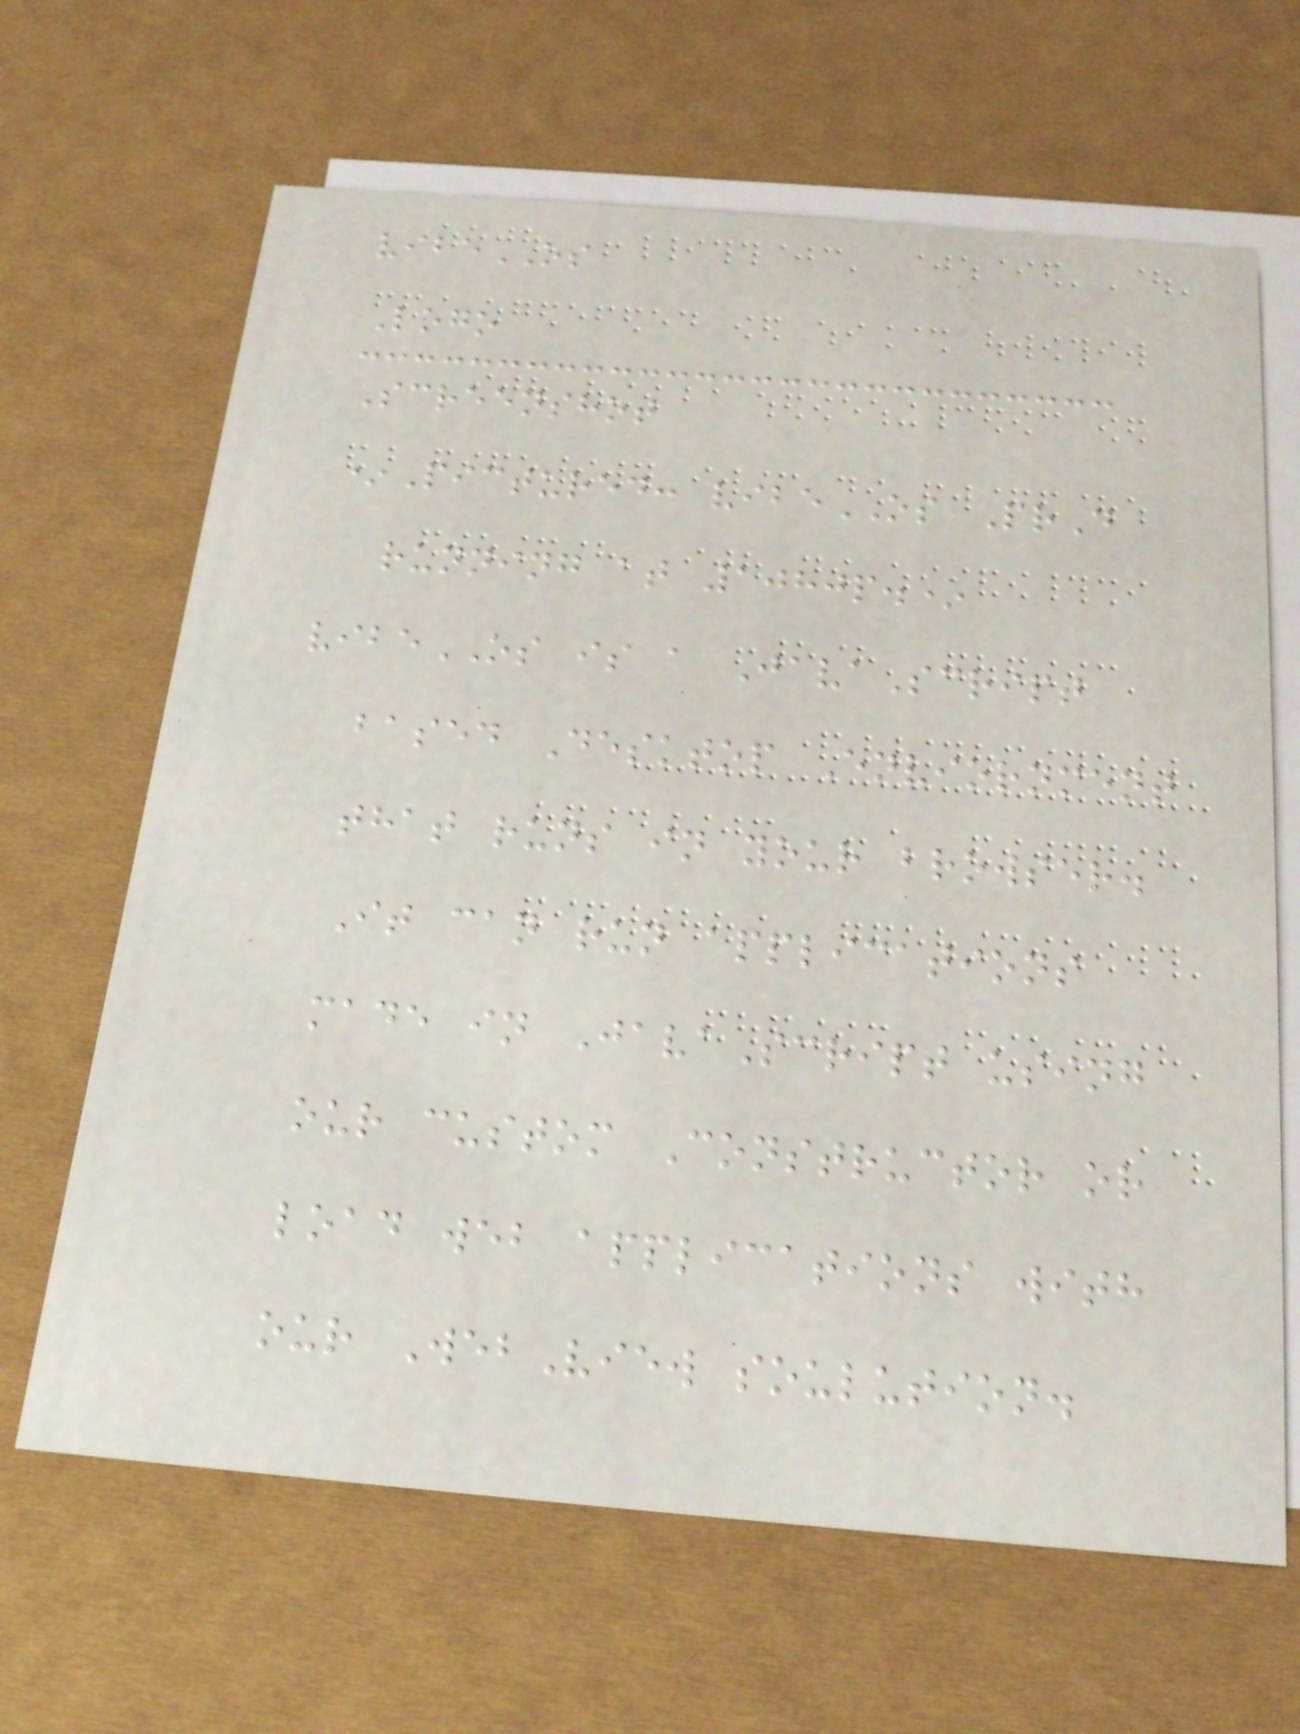vibeOS
Logo
Screenshot
*Pictured: vibeOS PrD
running at 1080p.*
vibeOS is a JavaScript
based Desktop Enviornment
that runs in your browser.
It can run applications
made in JavaScript using
our custom Constructor or
load web applications with
our WebView soulution.
